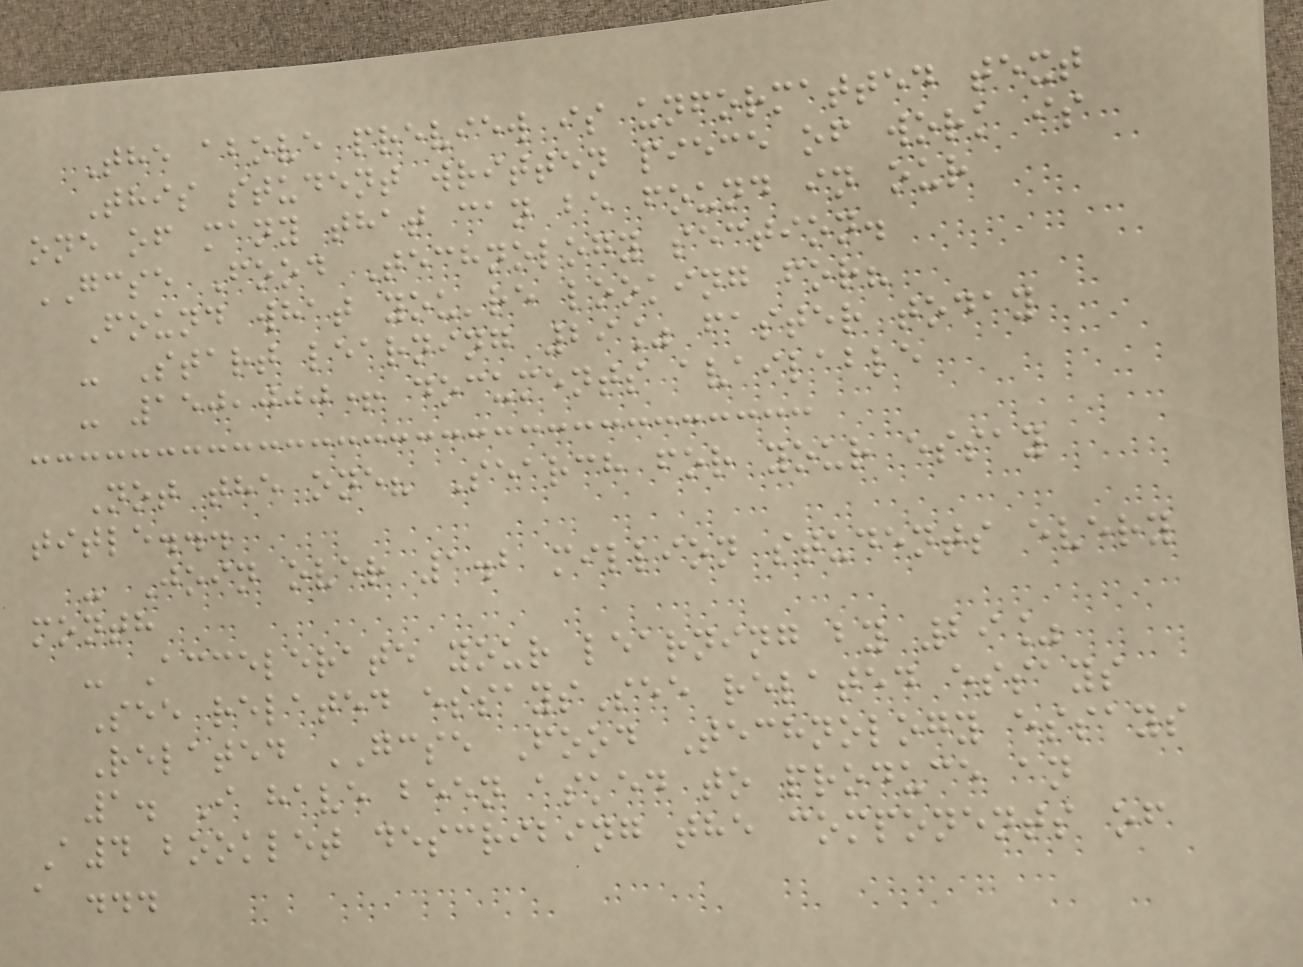The above preview is unformatted text
This student written piece of work is
one of many that can be found in our
GCSE Food Technology section.
Found what you're looking for?
- Start learning 29% faster today
- 150,000+ documents available
Not the one? Search for your essay
title...
- Join over 1.2 million students every
month
- Accelerate your learning by 29%
See related essaysSee related essays
Related GCSE Food Technology essays
1. I have been asked to produce an
A4 booklet describing the components of
a ...
